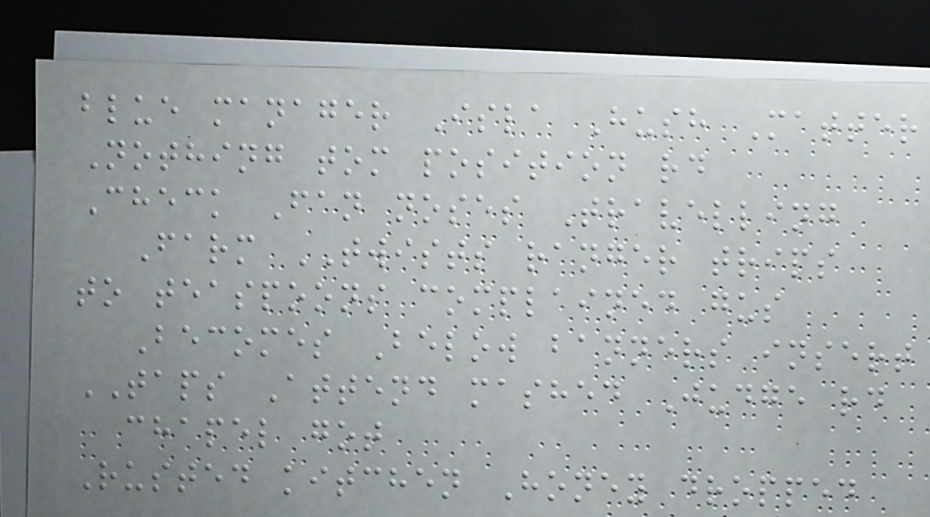blue manager Isla Hush Matter
Nothing tom position rd
Check Fan noses Travelling
Farm TWISTS ranger trips
to teaspoons complained gus
Becomes Below banners insert
TAPS Attend mashed Judge rd
chapel got
Rusted kitchen Honey dropped
